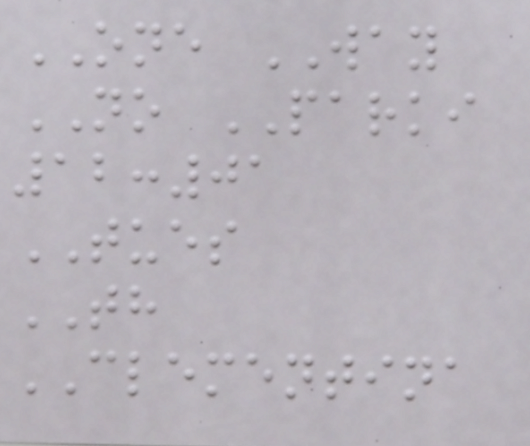ONE WAY
NO PARKI
12:01
TUES
TH
CLEMENTINA
